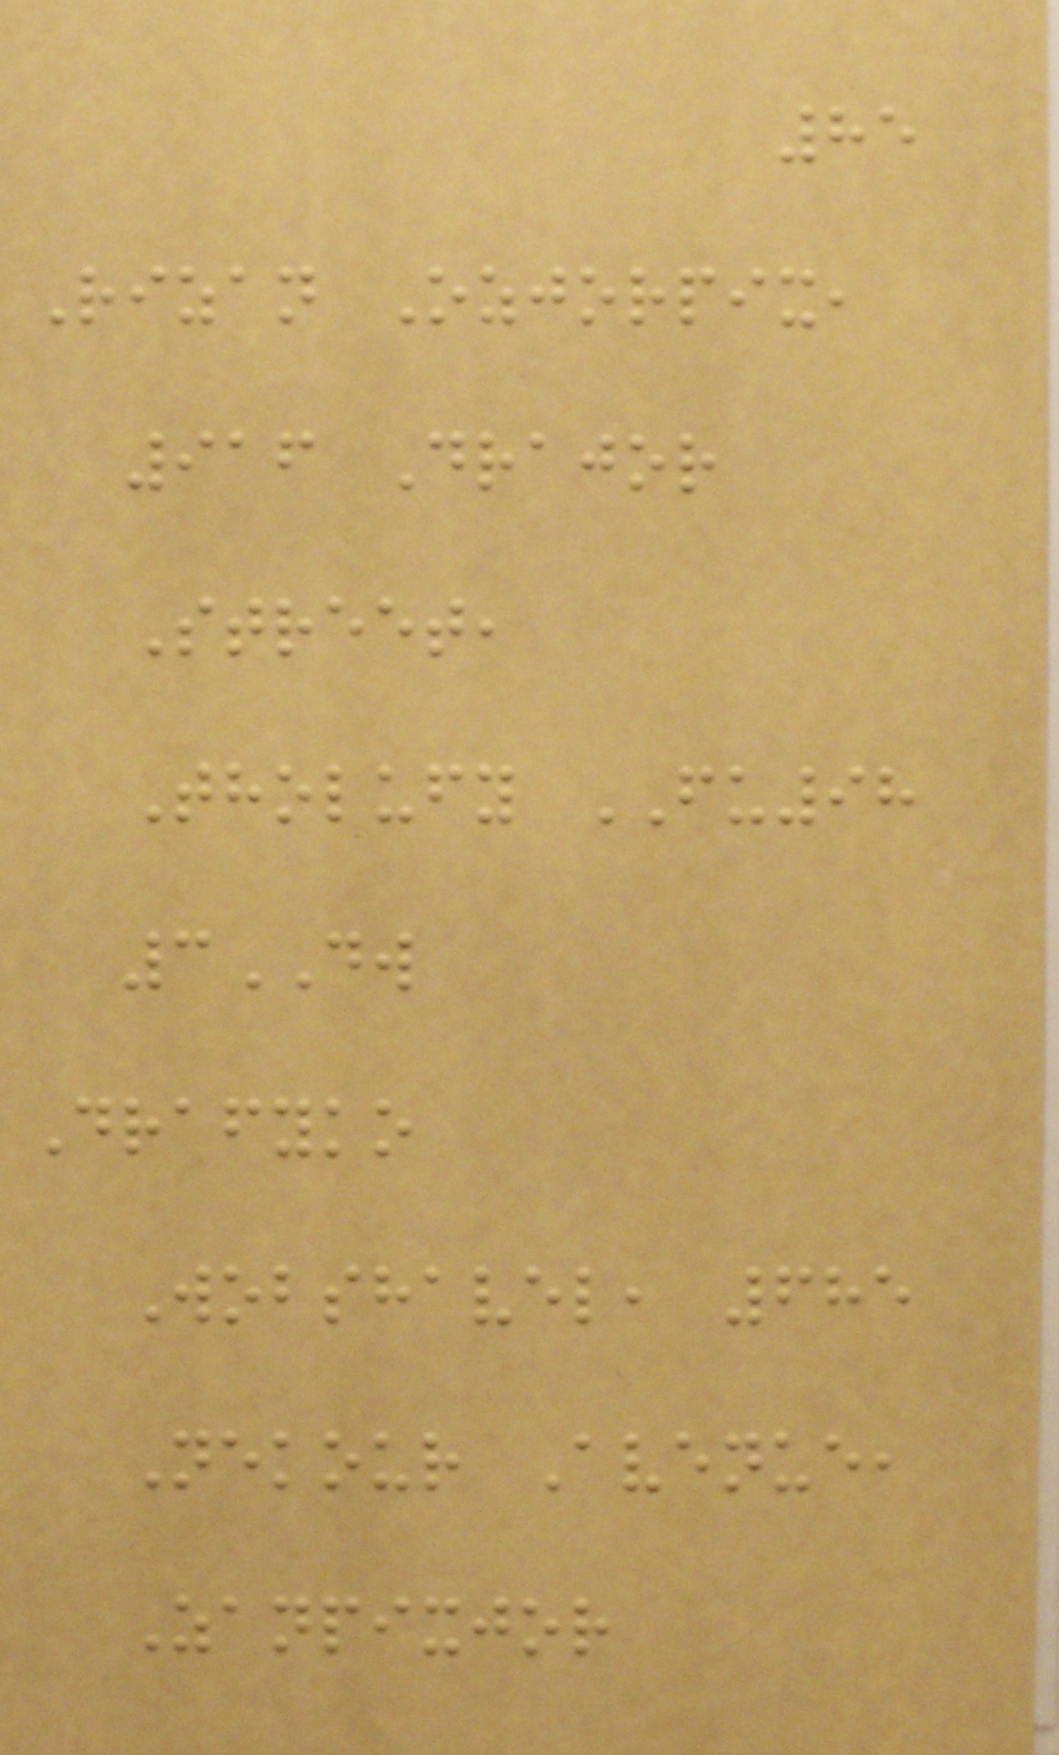85
Rizan Ozjorpix,
916 Drajor
Street,
Tholufy FU98
3DW
Drafyko
Wobshavel, 685
Nekour Avenue,
Zanpixjor
